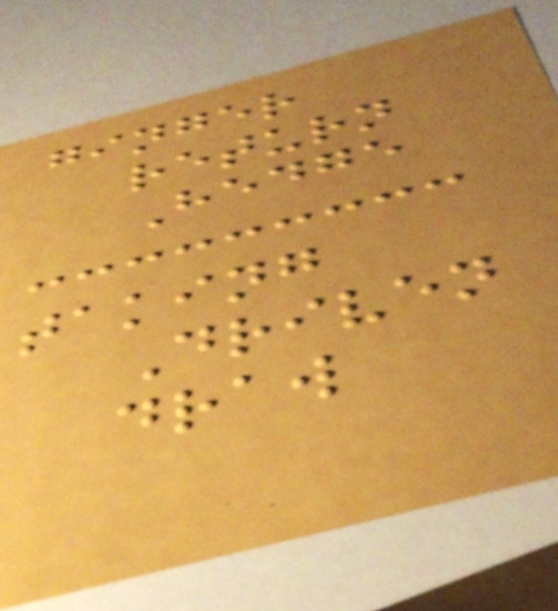ginger
return
Hedge
taking
Driven
draw
